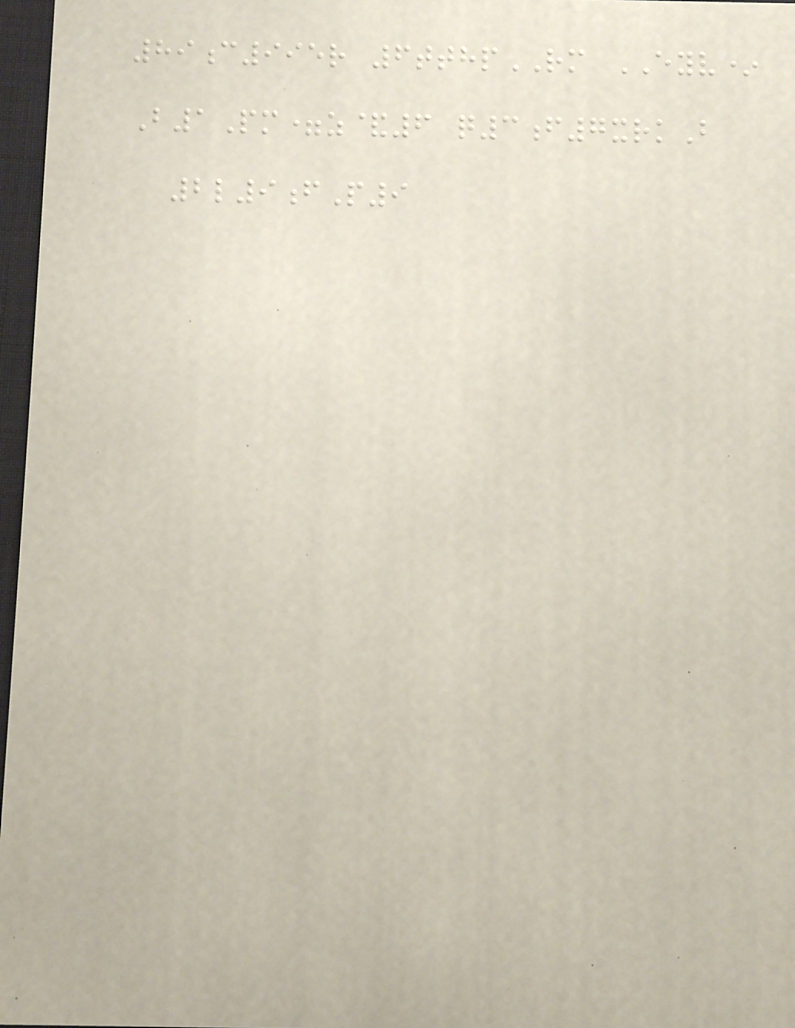89c995r 6tthpRM EYV*
B1Pm=z&6 q3f7xrkB
2l9fP9
